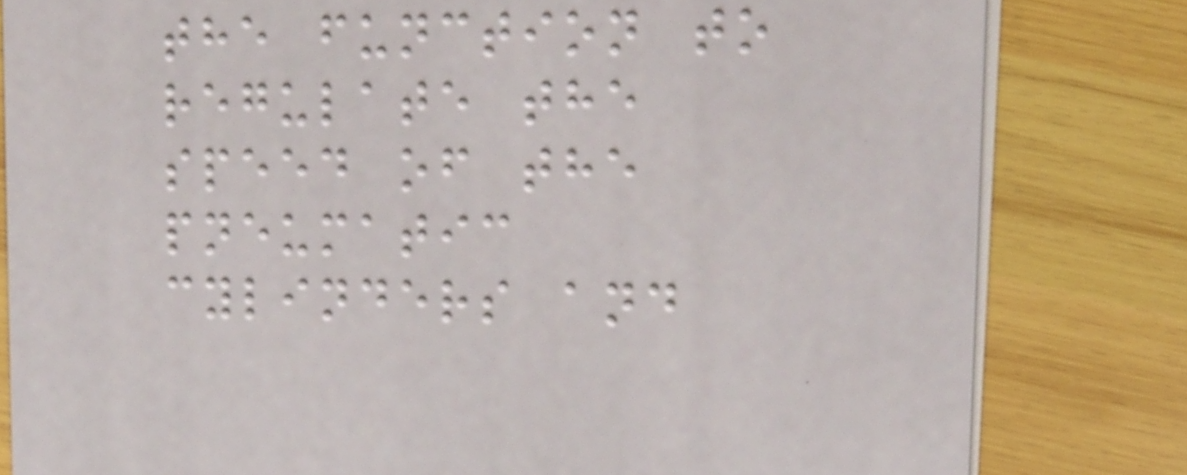the function to
regulate the
speed of the
pneumatic
cylinders and
